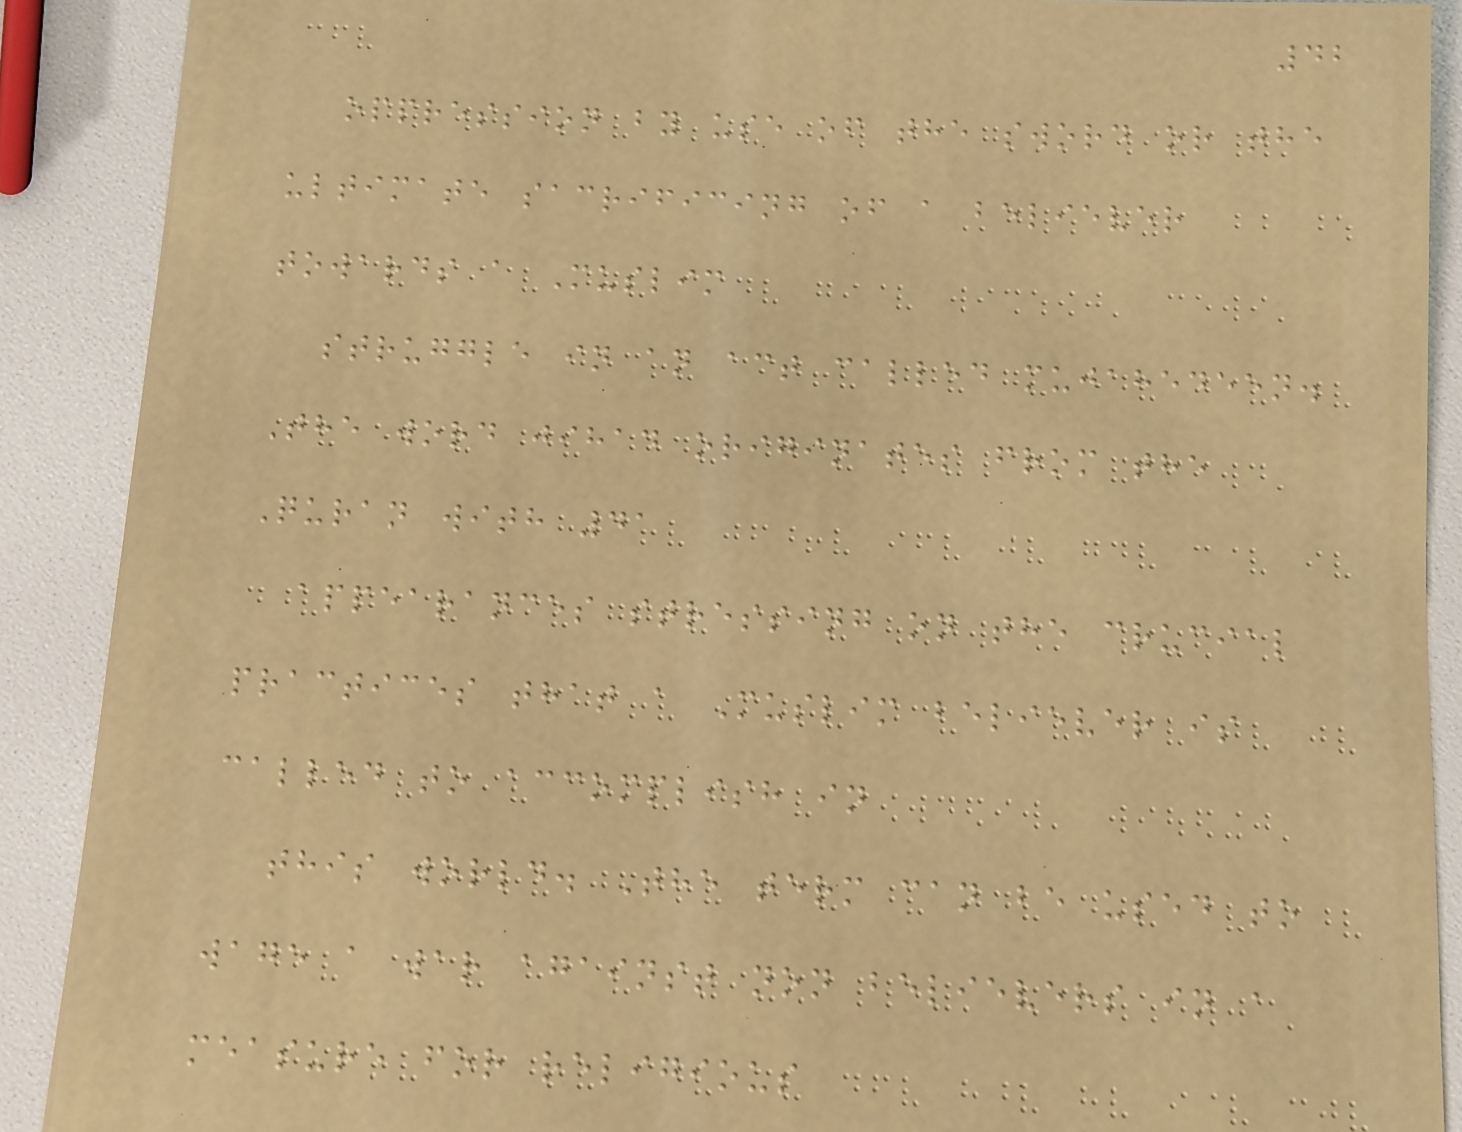42
oppression by use of the sword or the
ultimate sacrificing of a believer
towards a Muslim
struggle in an act called mujahedeen.
The word jihad originates from the
Quran with 41
appearances stressing on the crucial
practices that a Muslim believer is
called to accomplish in
this world. The term can be used to
wage a war against non believers in a
measure for religious
